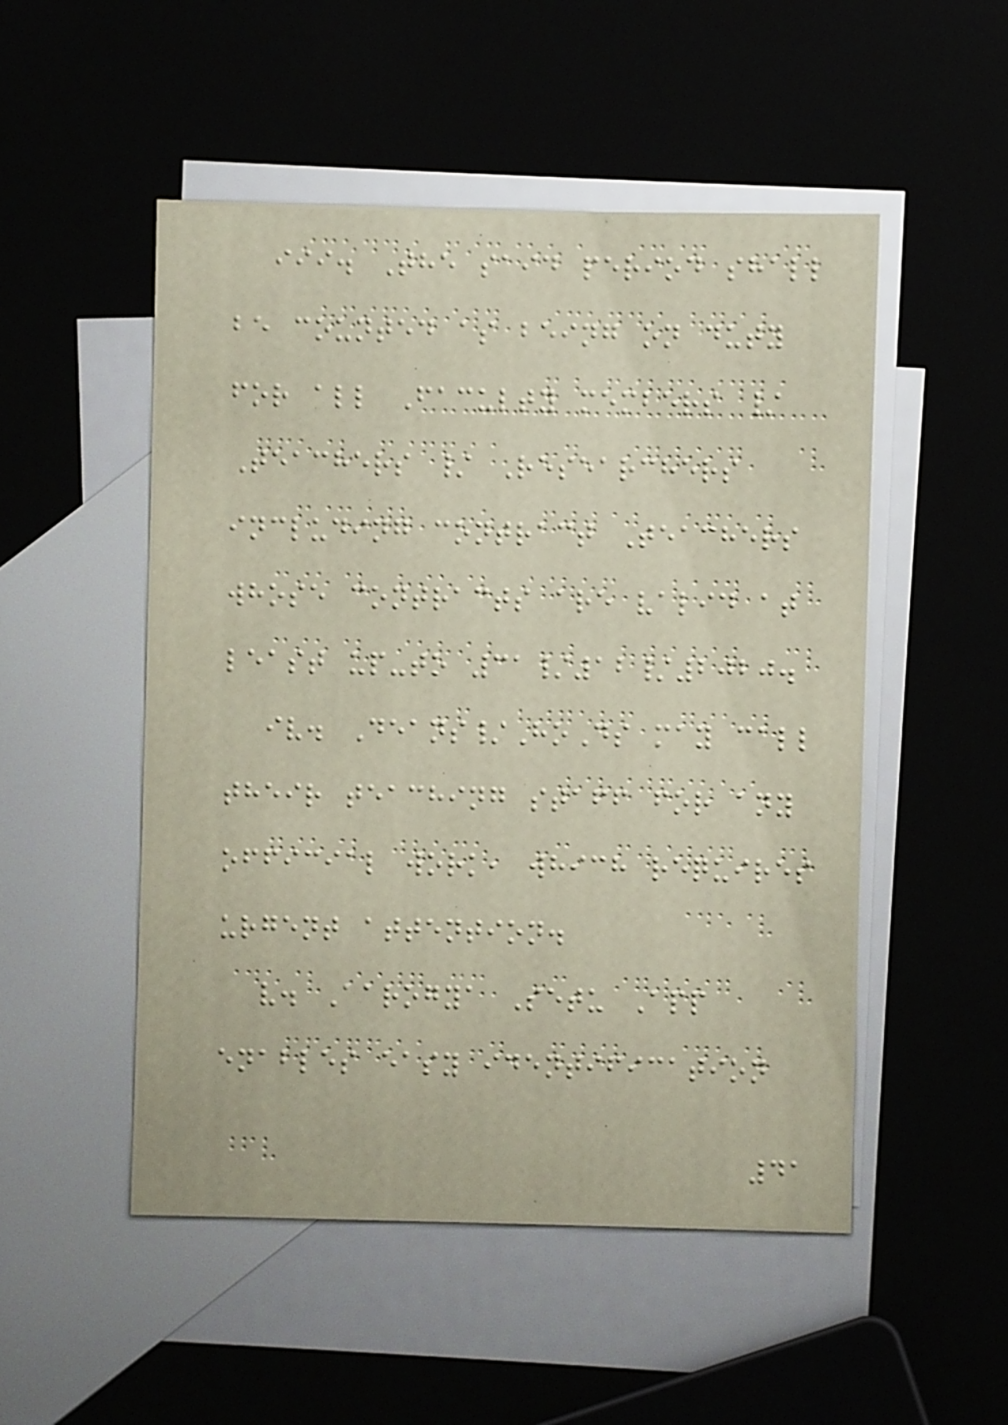iii. The said period shall
be counted as being on duty
for all Faculty members /
Teachers / Researchers
including contract Teachers
whose contracts are valid at
least up-to 31/12/2020.
iv. Deans/HoDs may call
their teaching staff for any
official work, which requires
urgent attention.
v. Aarogya Setu App
enables easy identification
41
